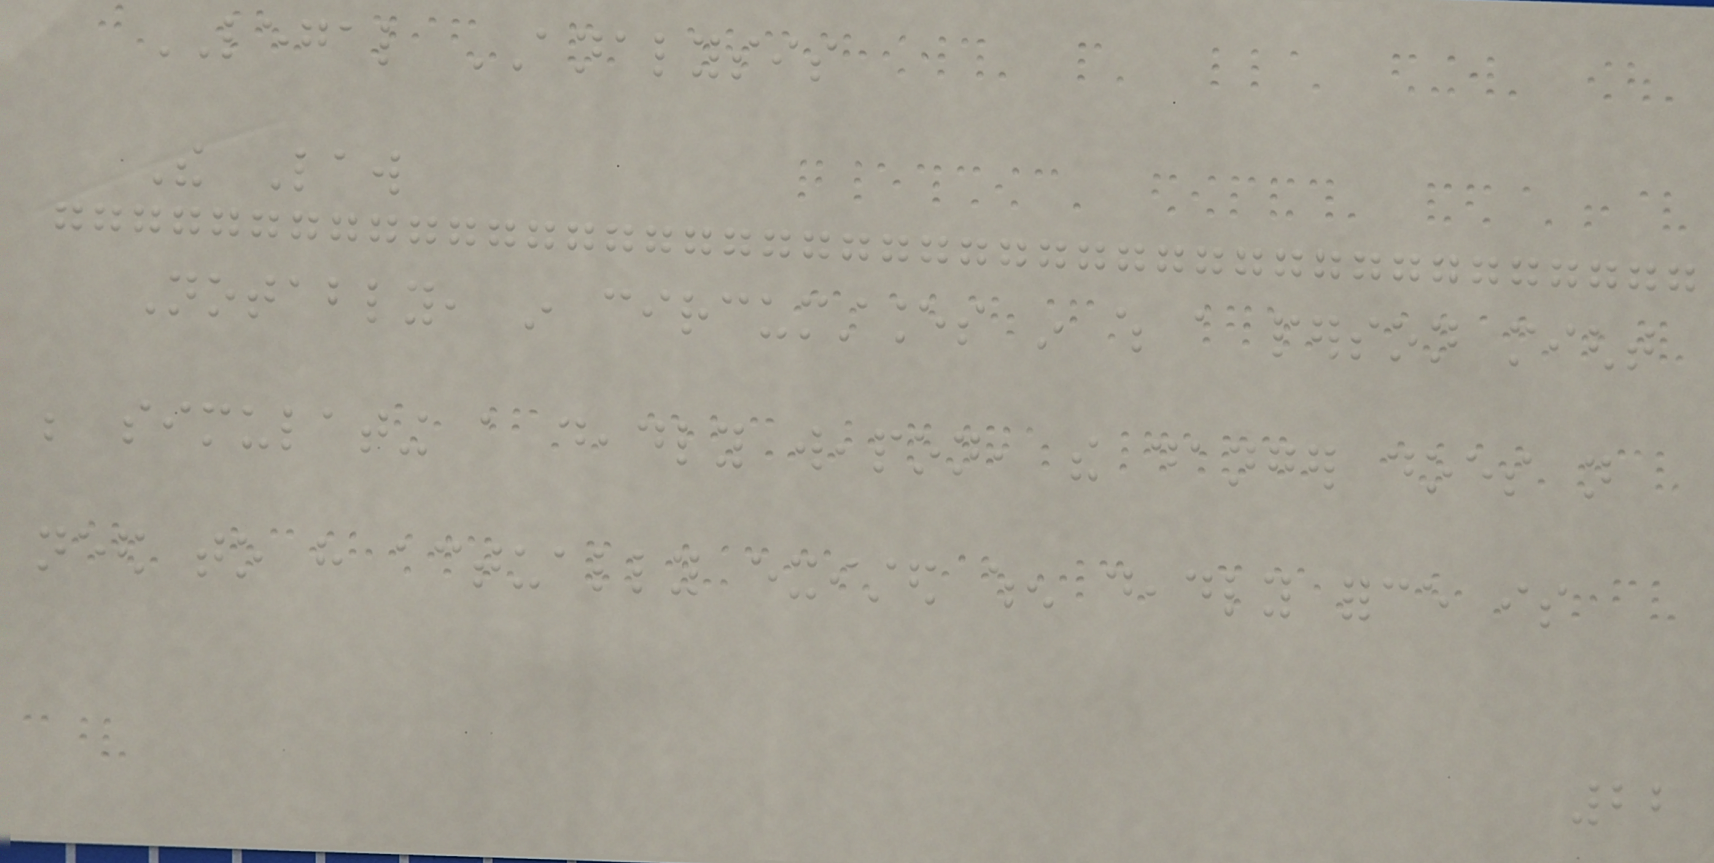LEGAL ANALYSIS
The Law
Notably, in circumstances in which a person might
be simulating a deadly weapon, the danger does not
need to have actually existed when deadly force is
22
